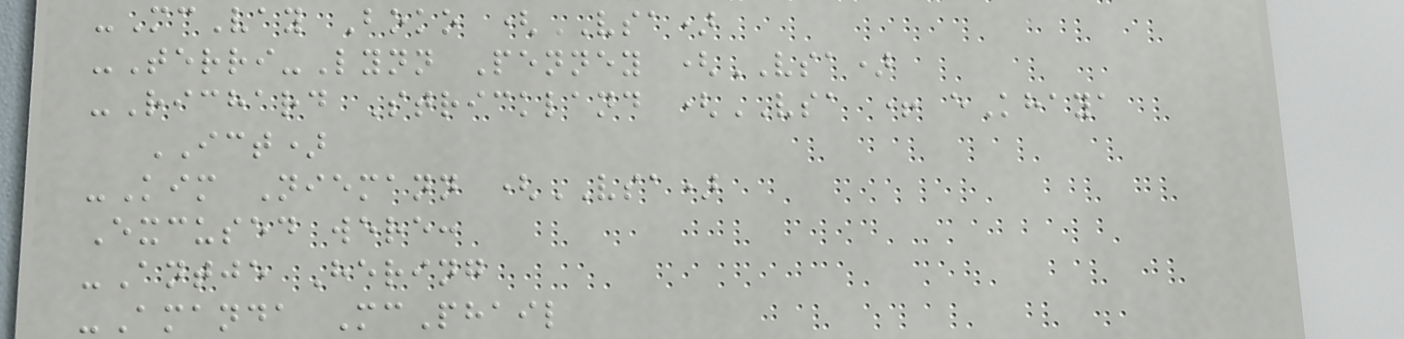-McVay Boko (VSA)
-Terri-Lynn Penney (VSA)
-Richard Strickland (VSA + eKhaya
ICT)
-Kim Niemann (VSA)
Excused were:
-Antje Hering
-Amanda McPhail
